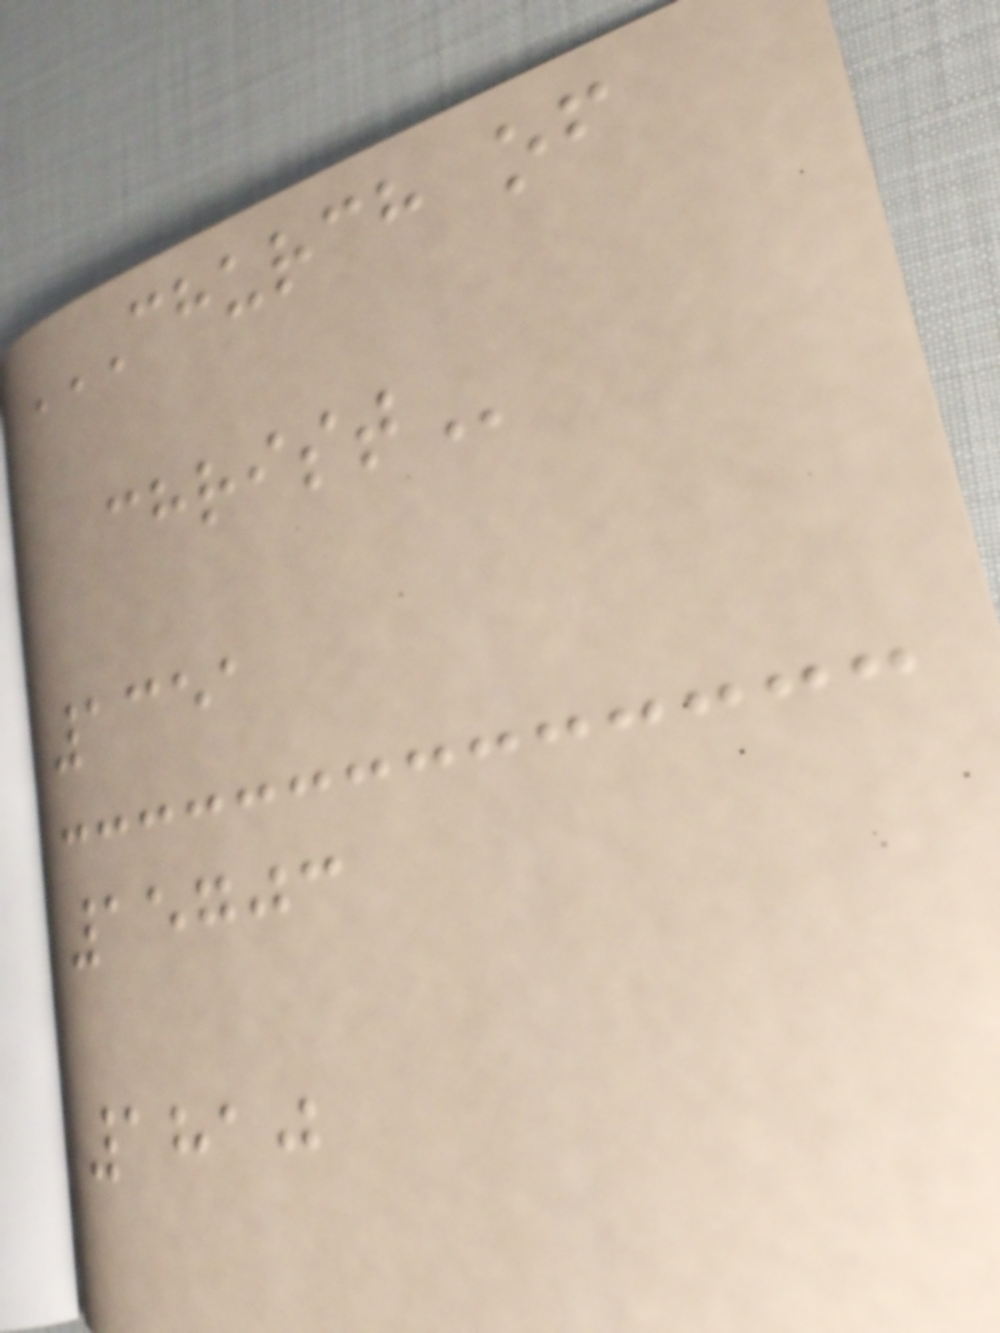CHURCH OF
CHRIST
1351
15703
1810
